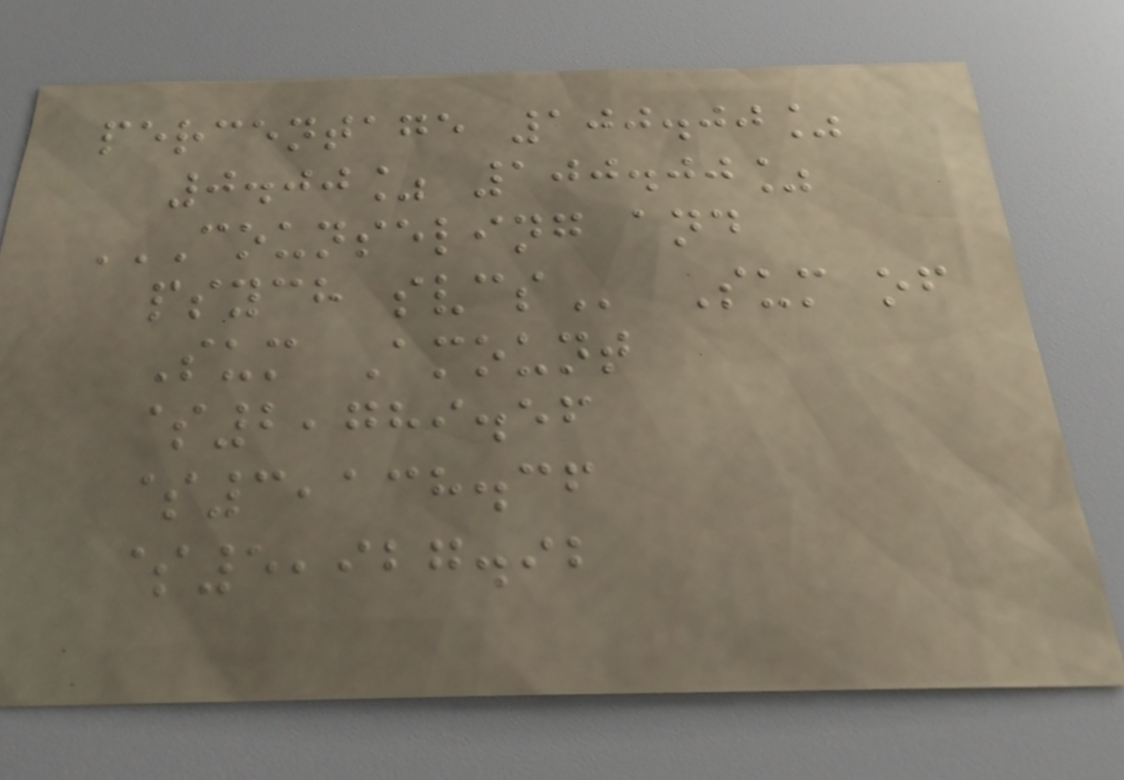percentage 100.00%
0.00% 100.00%
COUNSELING AND
PSYCH SVCS Sum of
Sum Amount
$2,789.56
$3,138.36
$5,927.92
